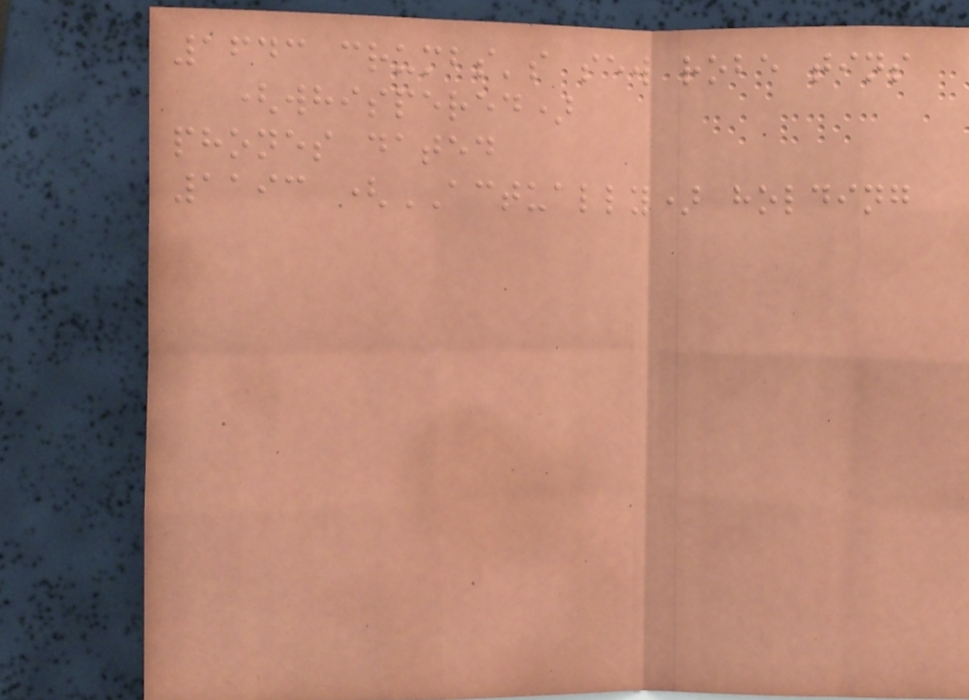1643 crumbs's sew robe tins
(whispered)
phones dated
1193 (ACTUALLY) holding
